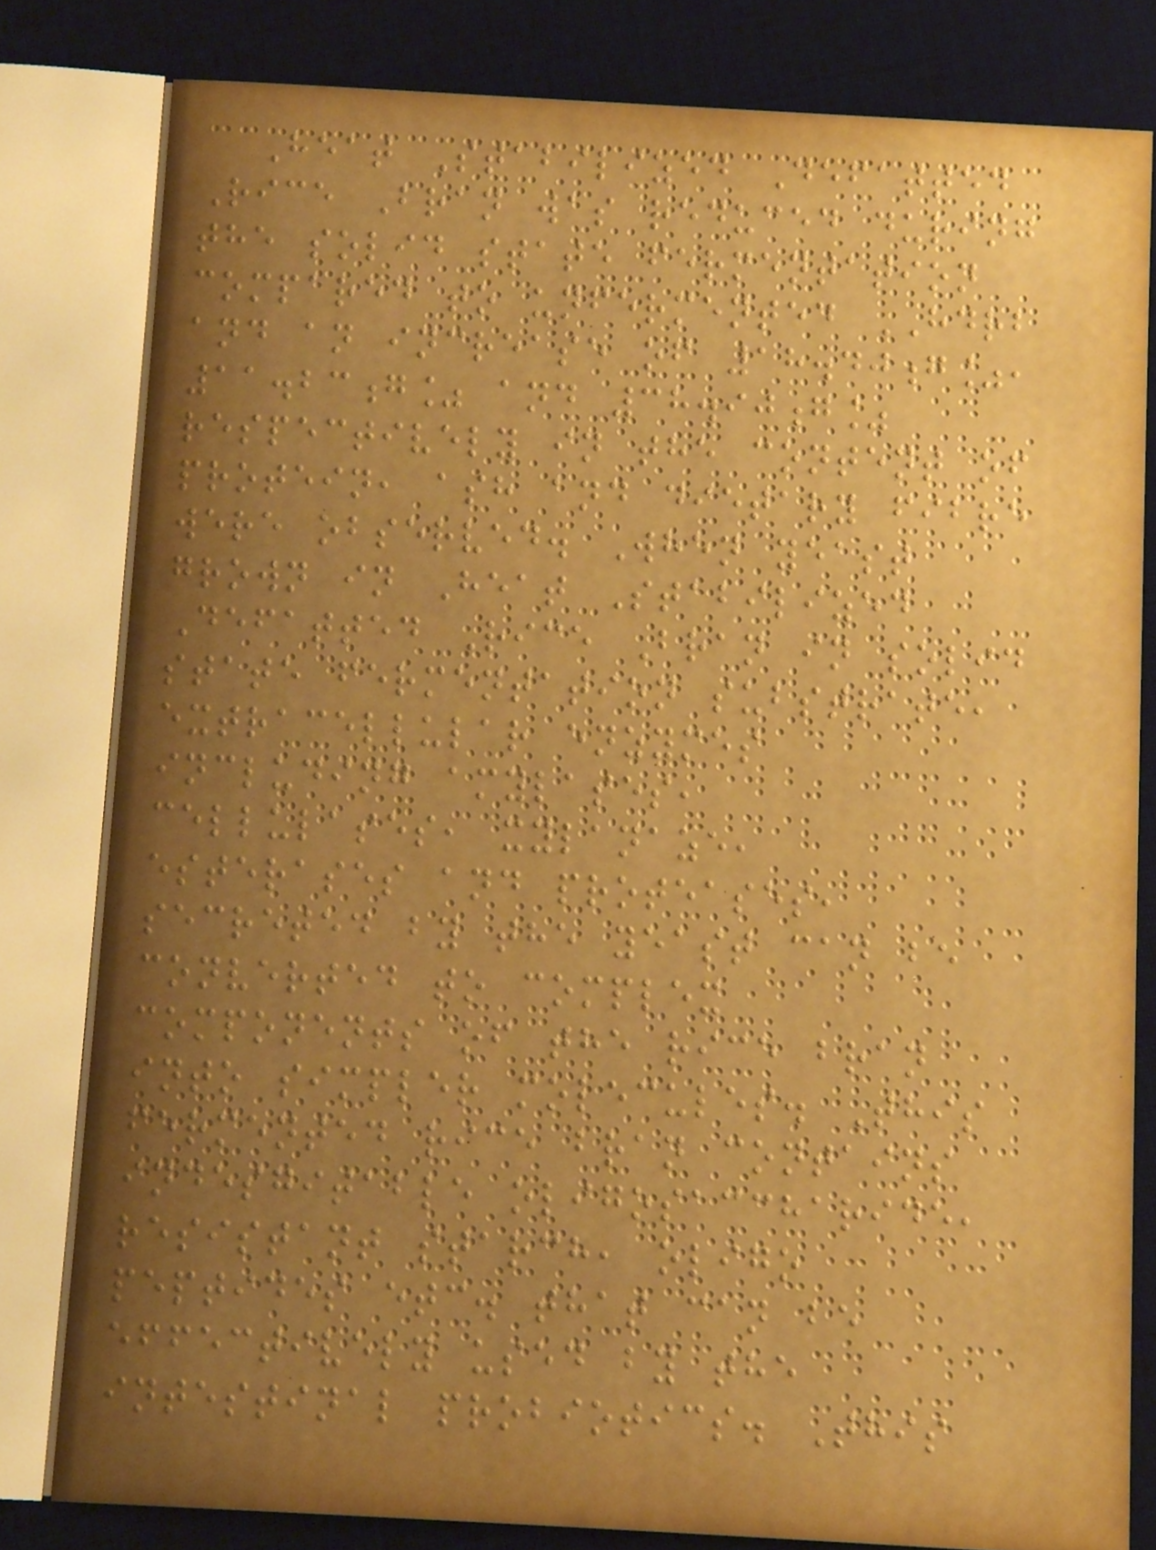Heat Stabilized Defatted
Rice Bran was reduced during
the solid state fermentation
compared to unfermented HDRB
and an increase of 18.40g%,
11.23g% and 38.90g%
respectively in the content of
protein, ash and dietary fibre
were observed. When yeast
grown in Heat Stabilized
Defatted Rice Bran in solid
state fermentation substrate,
extracellular enzymes
including amylases,
cellulases, xylanaze,
esterases and proteases,
secreted by the yeast can be
converted to complex
components of the rice bran
into simpler molecules. This
fermented rice bran contains
indesgitable oligosaccharide,
resistant starch, oligo
peptides etc. that can be
effectively used by the
intestinal probiotics. This
